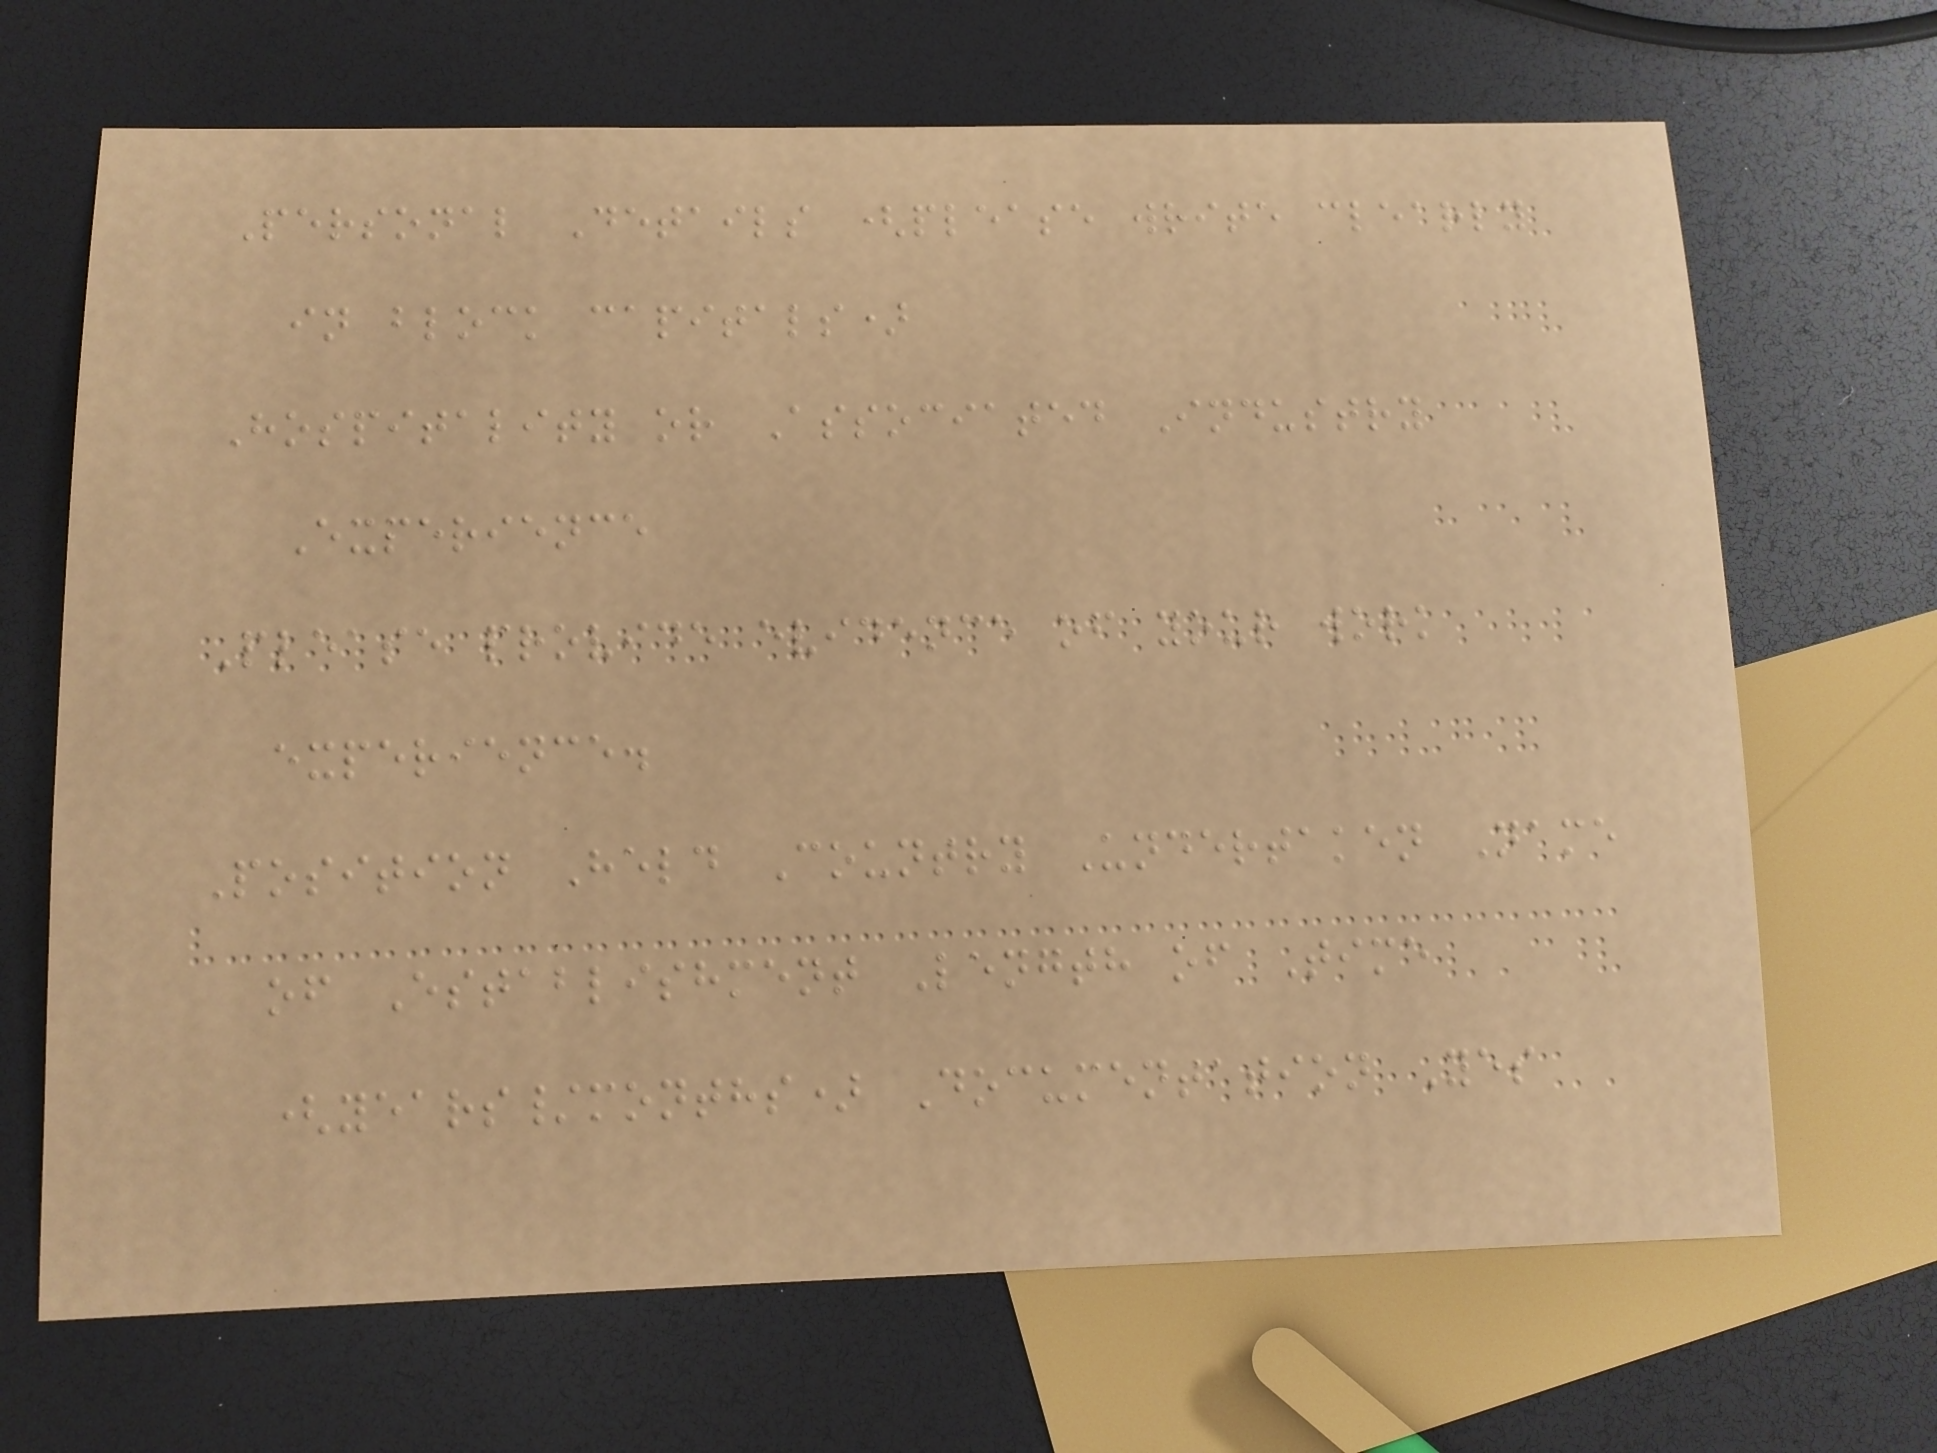Personal Details (please write clearly
in block capitals)
Hospitality or Associated Industry
Experience
Please provide evidence of your work
experience.
Position Held Country Undertaken Name
of Establishment Length of Time
(years/months) Documentation Yes
